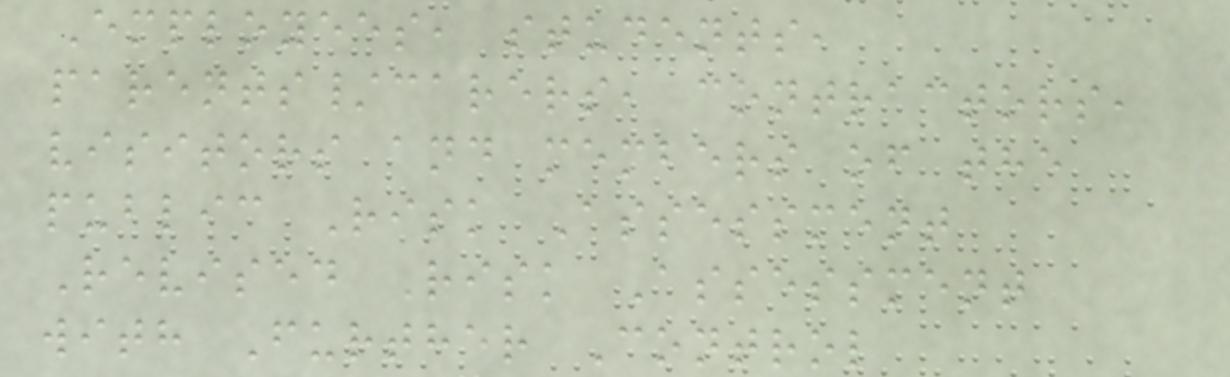Employees, students,
parents/carers, contractors,
visitors and members of the
public Risk Assessment
Revised Risk Assessment
with Further Control
